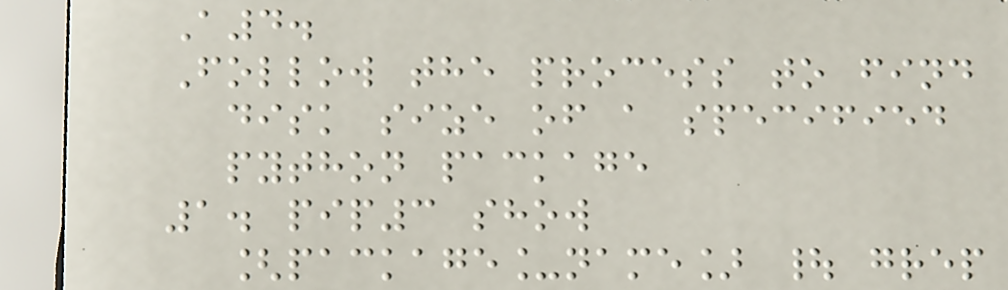A4.
Follow the process to find
disk size of a specified
python package
1. pip3 show
[package_name] | grep
